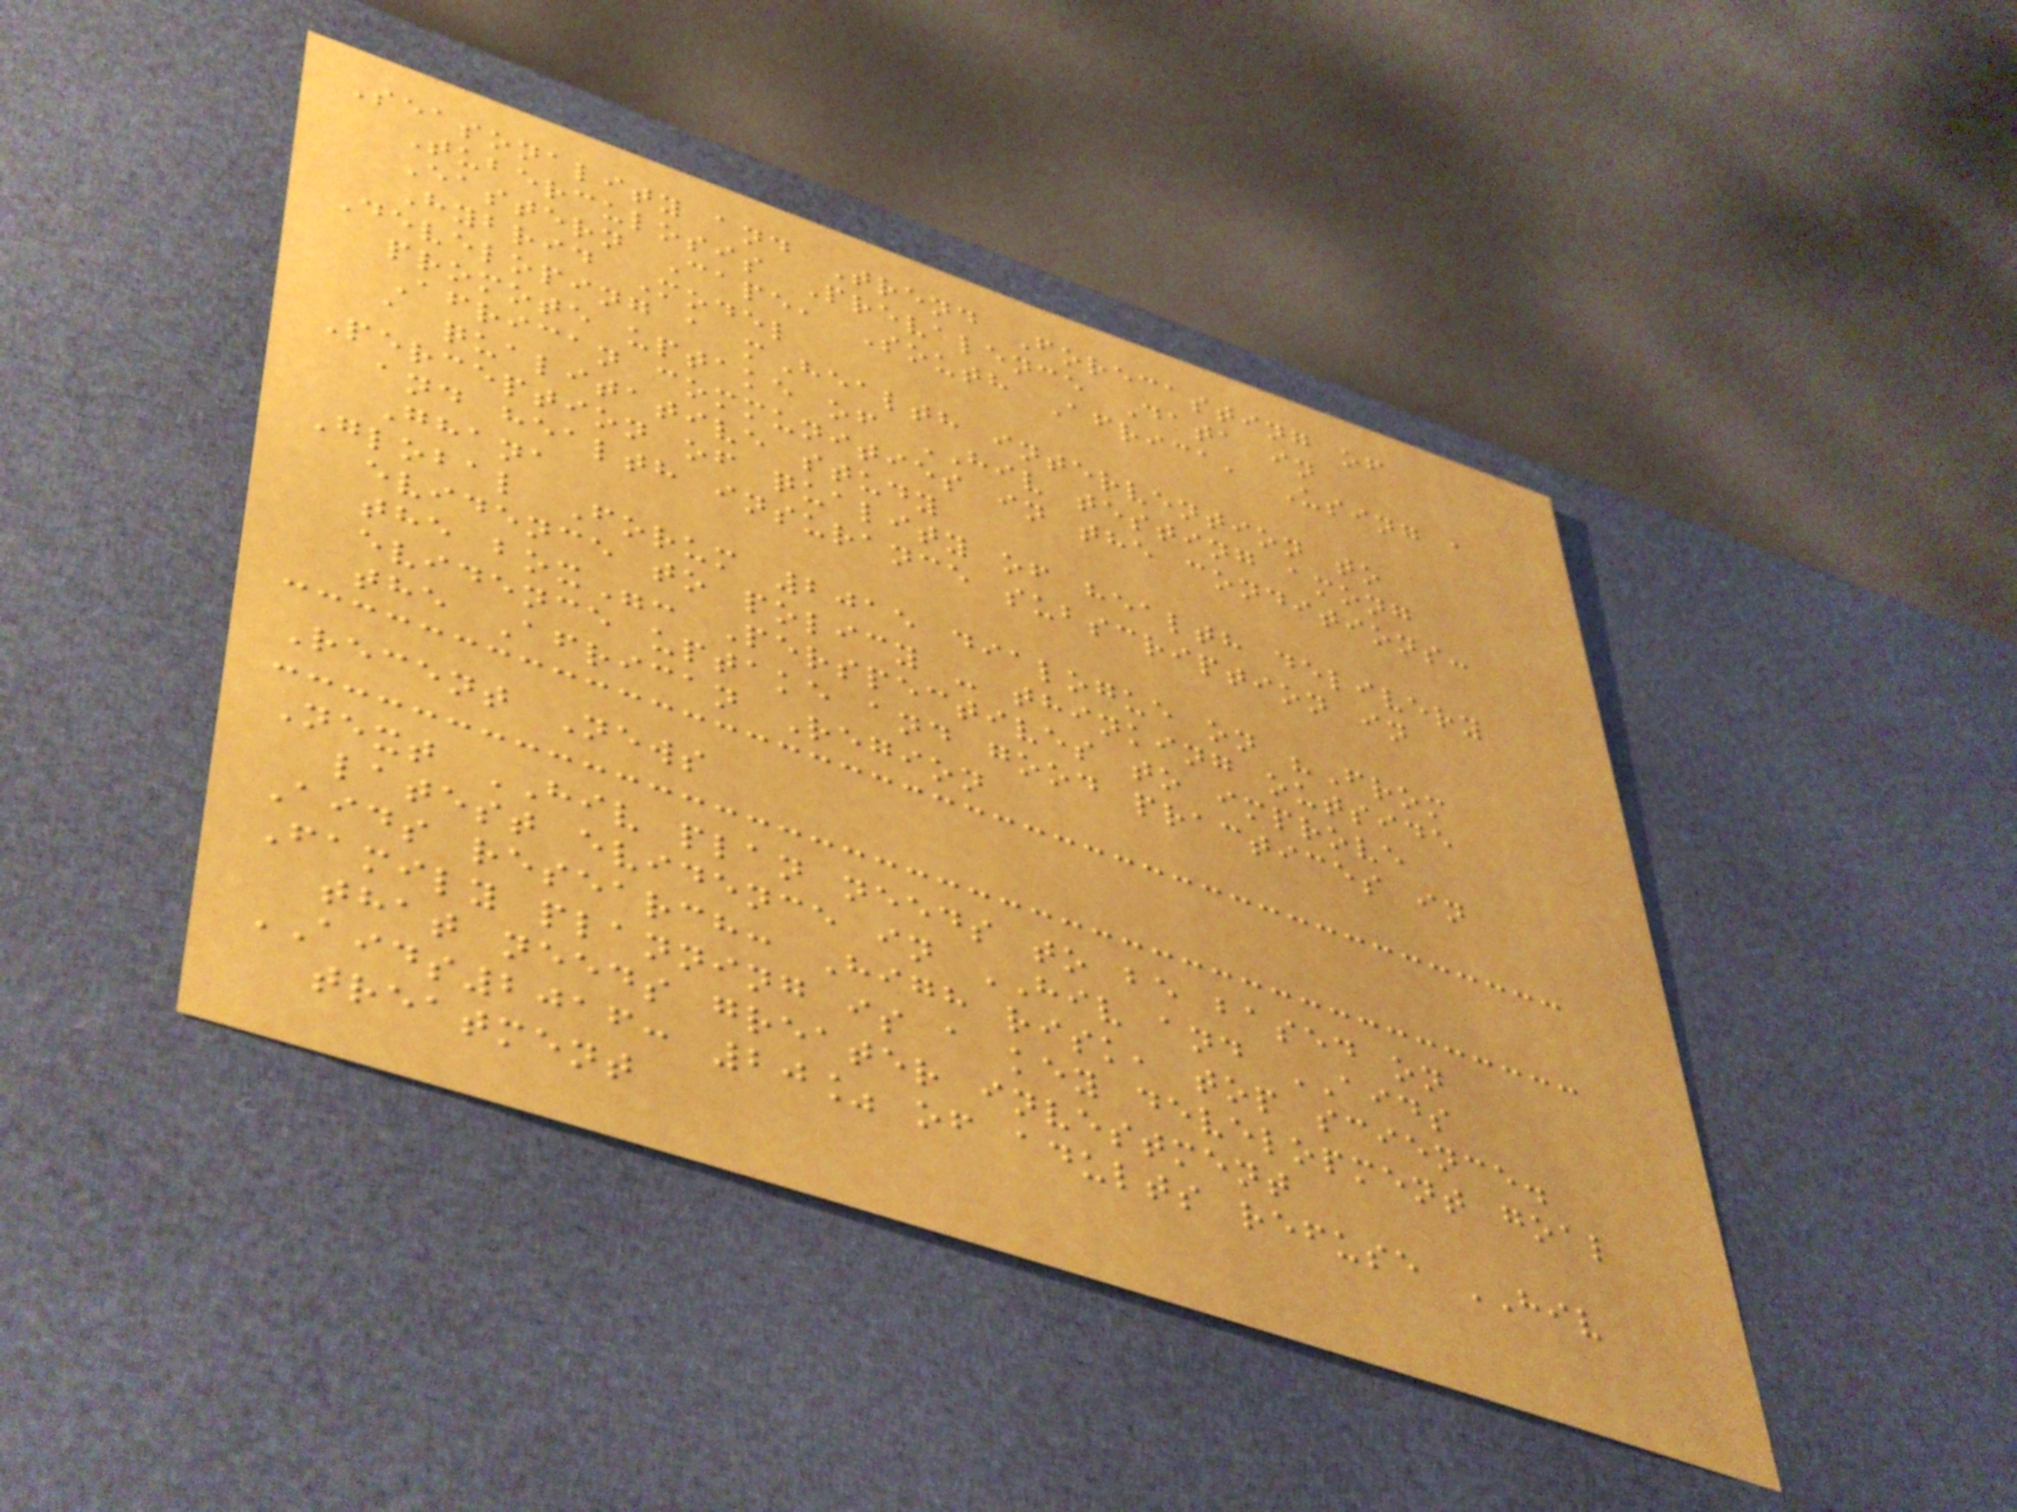Seasonality and Trend Forecasting of
Tuberculosis Prevalence Data in
Eastern Cape, South Africa, Using a
Hybrid Model
Developing a mHealth intervention to
promote uptake of HIV testing among
African communities in the conditions:
a qualitative study
Perception of quality of health delivery
and health insurance subscription in
Ghana
Global Forum 2015 dialogue on "From
evidence to policy - thinking outside
the box": Perspectives to improve
evidence uptake and good practices in
the African Region
Recent News
Next HIV plan needs to be based on
latest evidence in HIV and AIDS
Aids research: High risk, top science.
Family planning is a key development goal
that needs greater investment
AIDS2016: 20% of adults refuse HIV
treatment
